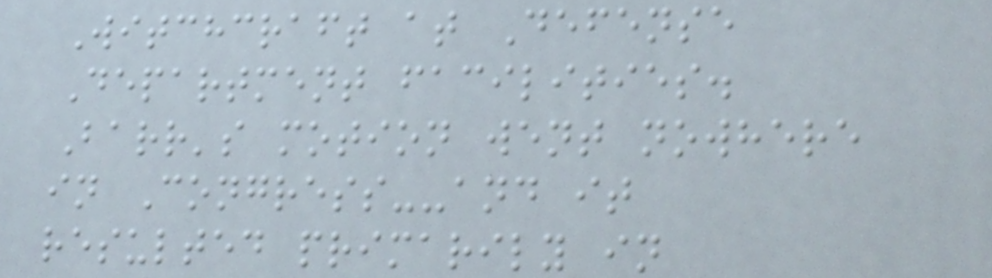Witchcraft at Defense
Department facilities.
Barr's motion went nowhere
in Congress--and it
resulted primarily in
